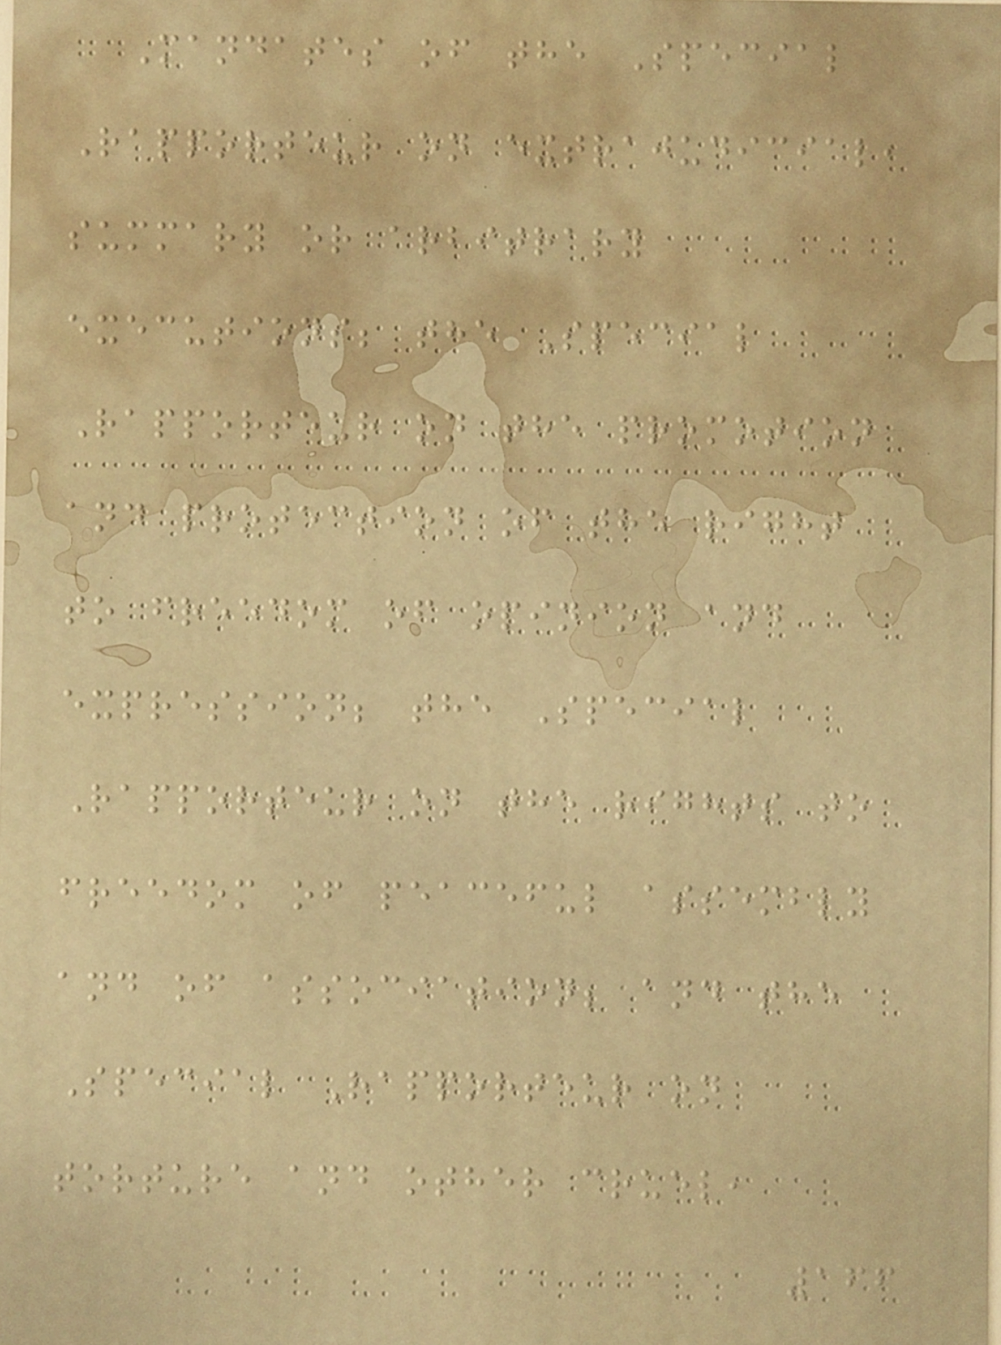Mandates of the Special
Rapporteur on extrajudicial,
summary or arbitrary
executions; the Special
Rapporteur on the promotion
and protection of the right
to freedom of opinion and
expression; the Special
Rapporteur on the rights to
freedom of peaceful assembly
and of association; and the
Special Rapporteur on
torture and other cruel,
166
